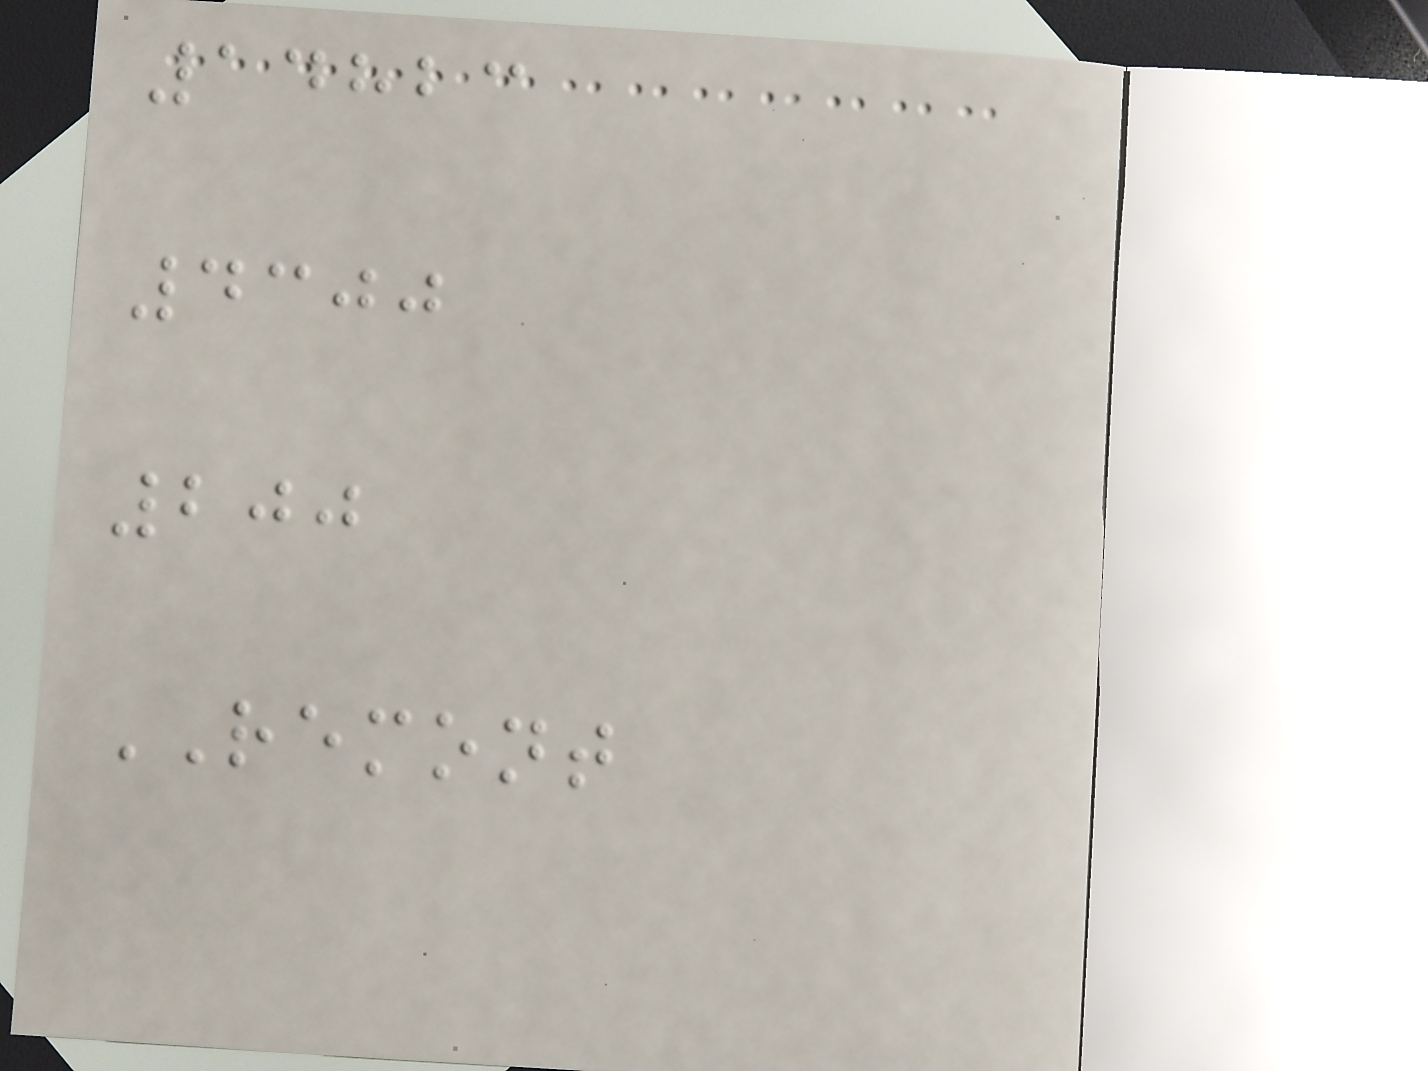14823
4300
200
REMONT
